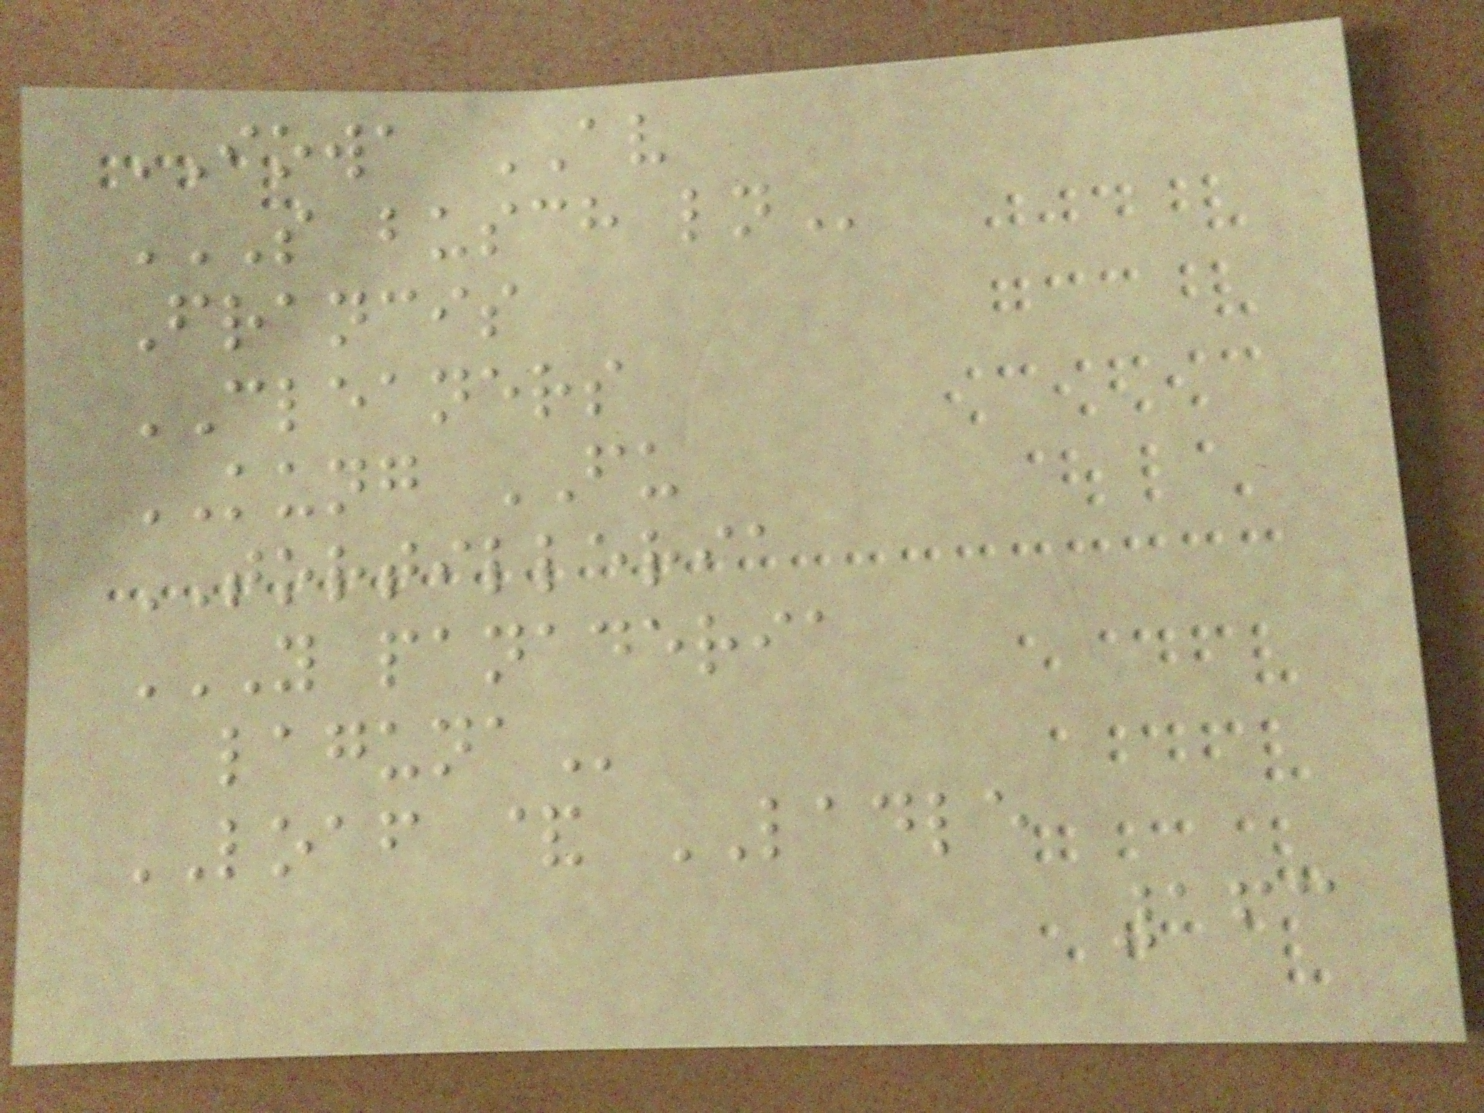IOWA AV
S BUSCH LN
Francis
CLEANERS
KUNG FU
TORTILLERIA
Y PANADERIA
LAGUNA
LOAF & LADLE
163
